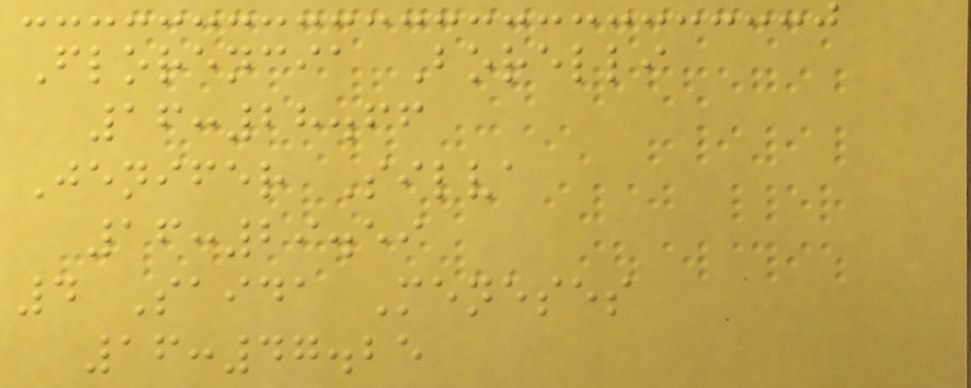Florencia Borelli
16:28.66
Jenifer Silva
16:29.59
4 Saida Meneses
16:47.25
